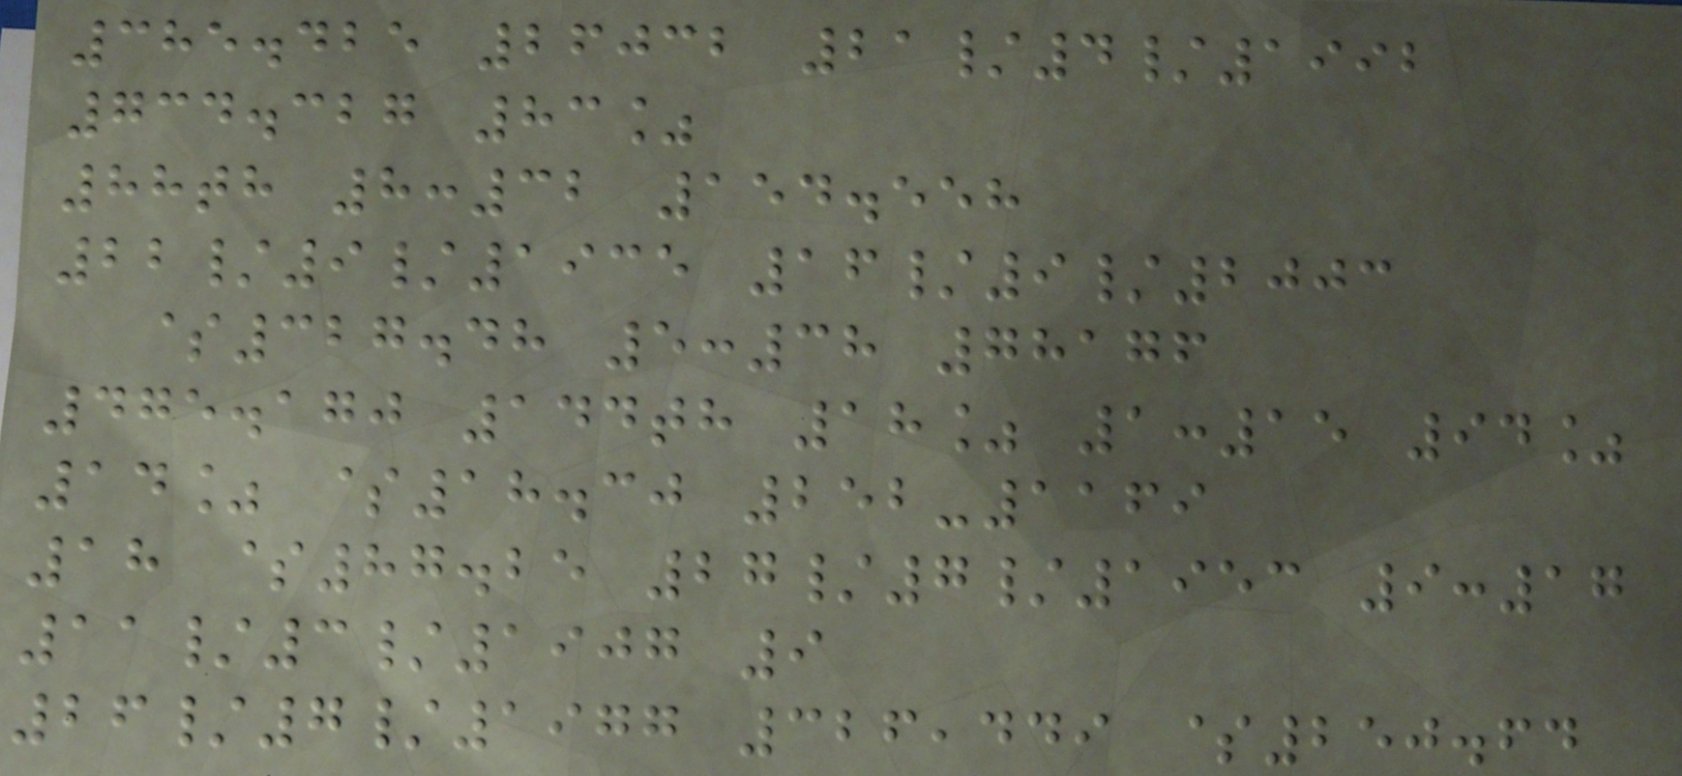385.425 26032 21/4/1992
734.327 83%
88th 8:32 154.558
22/9/1935 16/9/2003
$327.48 5:38 78176
475.170 144th 18% 1:15 94%
14% $18.30 252-1169
18 $87.25 27/7/1953 9:17
11/3/1907 9
26/7/1977 326,449 $250.64
